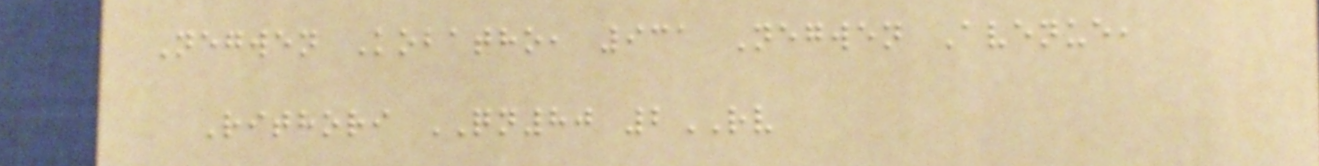Negwen Kobatho, 931 Negwen Avenue,
Rithori QN80 2RV
